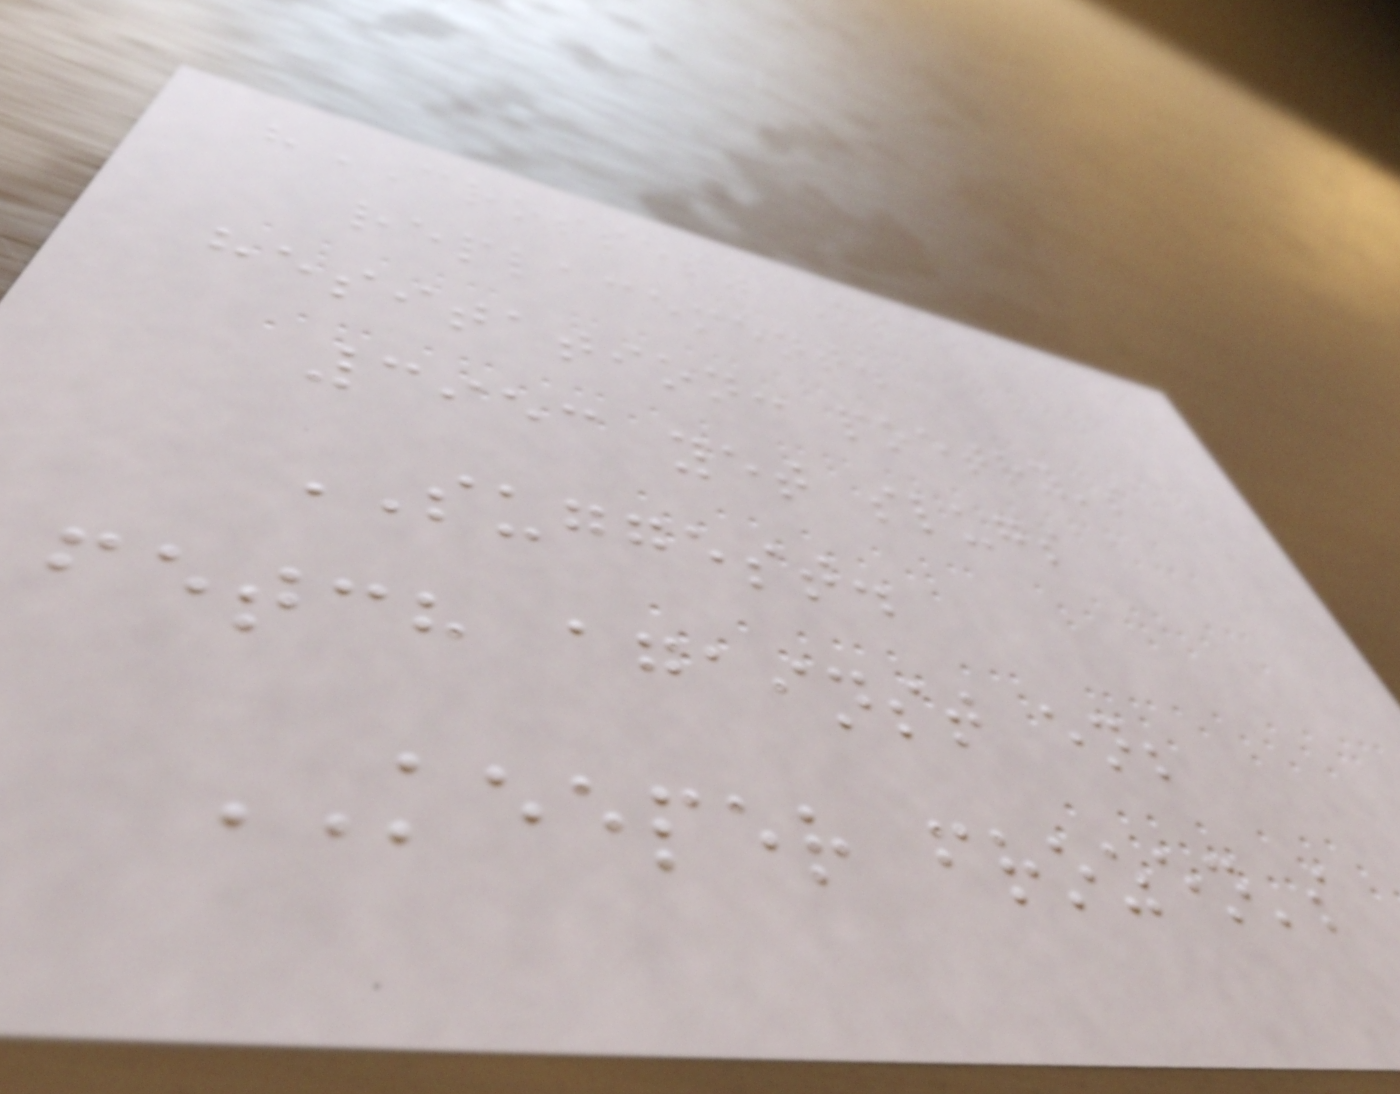"CROSSES" Ms
replacement.
hesitation: poetry's
3953 yet slugs
SUGGEST.
fetch against en;
KEEPER frozen's
